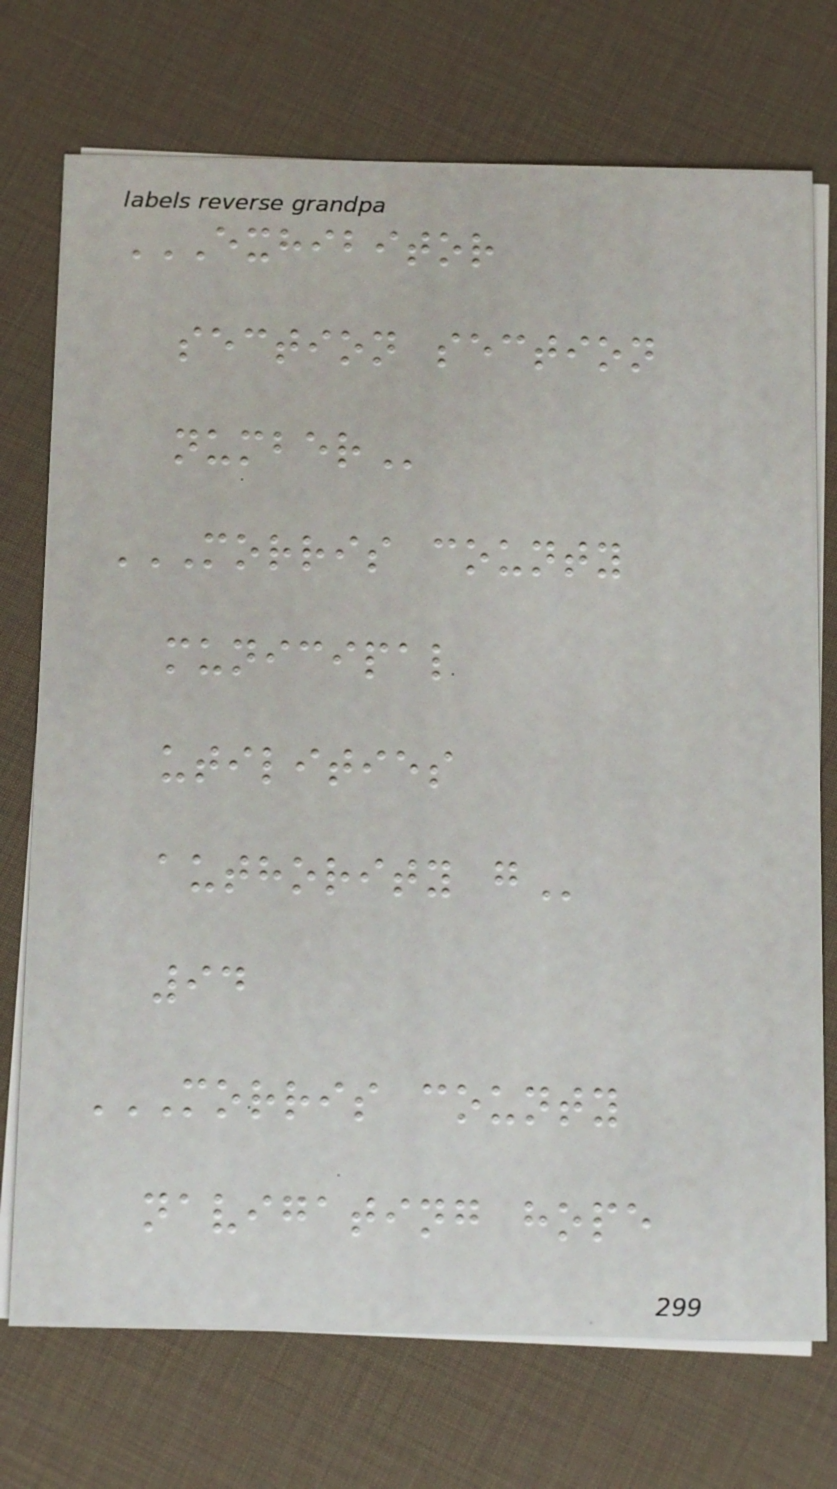EXHIBITOR
SECTION SECTION
NUMBER
MORRIS COUNTY
MUNICIPAL
UTILITIES
AUTHORITY G
94
MORRIS COUNTY
NAVIGATING HOPE
